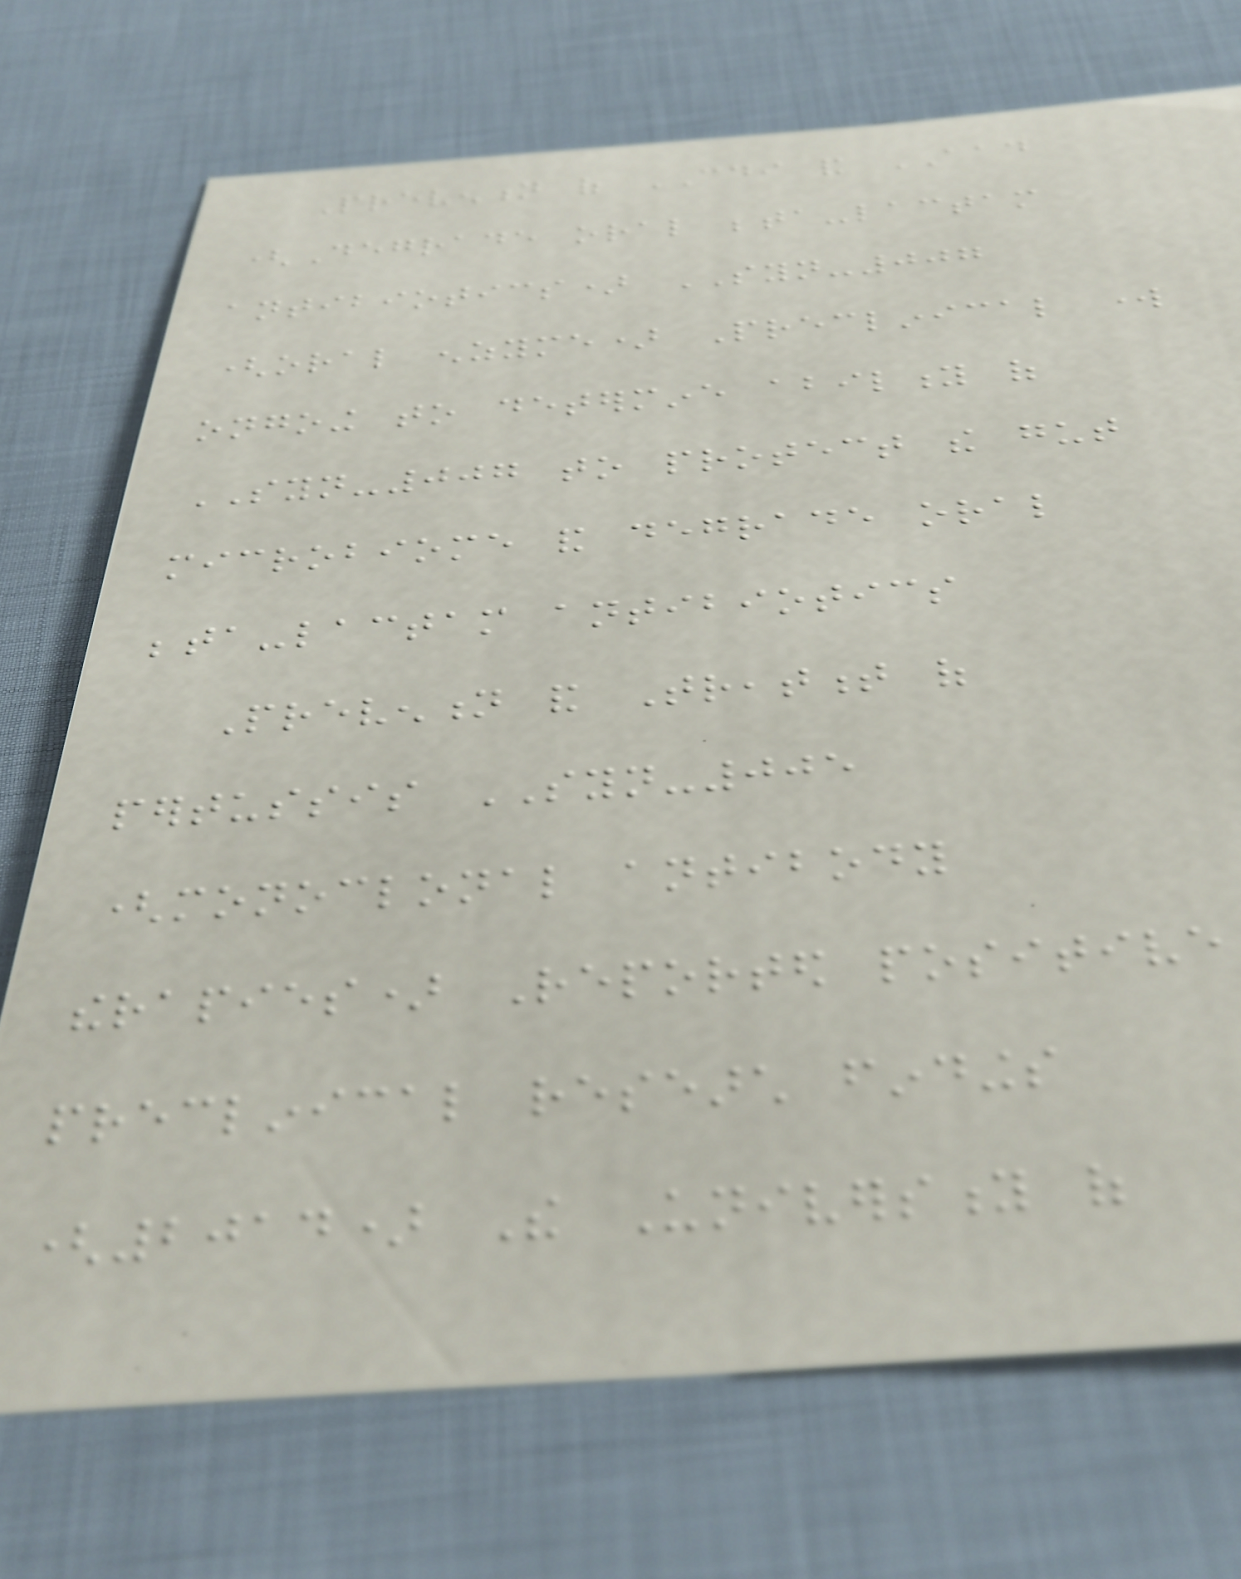Prevention of CDI and AAD
(Degrade oral beta-lactam
antibiotics) SYN-007
(oral enzyme) Preclinical work
ongoing to determine ability of
SYN-007 to protect the gut
microbiome and degrade oral
beta-lactam antibiotics
Prevention and Treatment of
pertussis SYN-005
(monoclonal antibody
therapies) Reported positive
preclinical research findings
(2014) The University of
